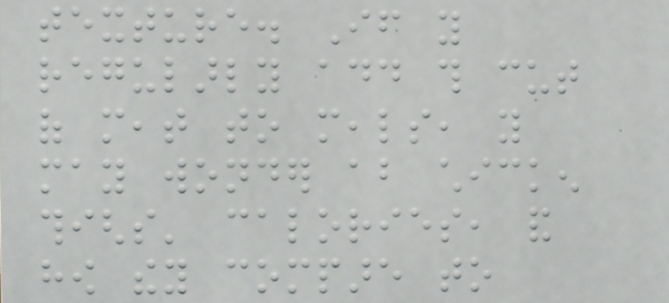texture. If you
regularly add this cut
of meat to meals, you
may wonder about chicken
thighs' calories, and
how they compare to
